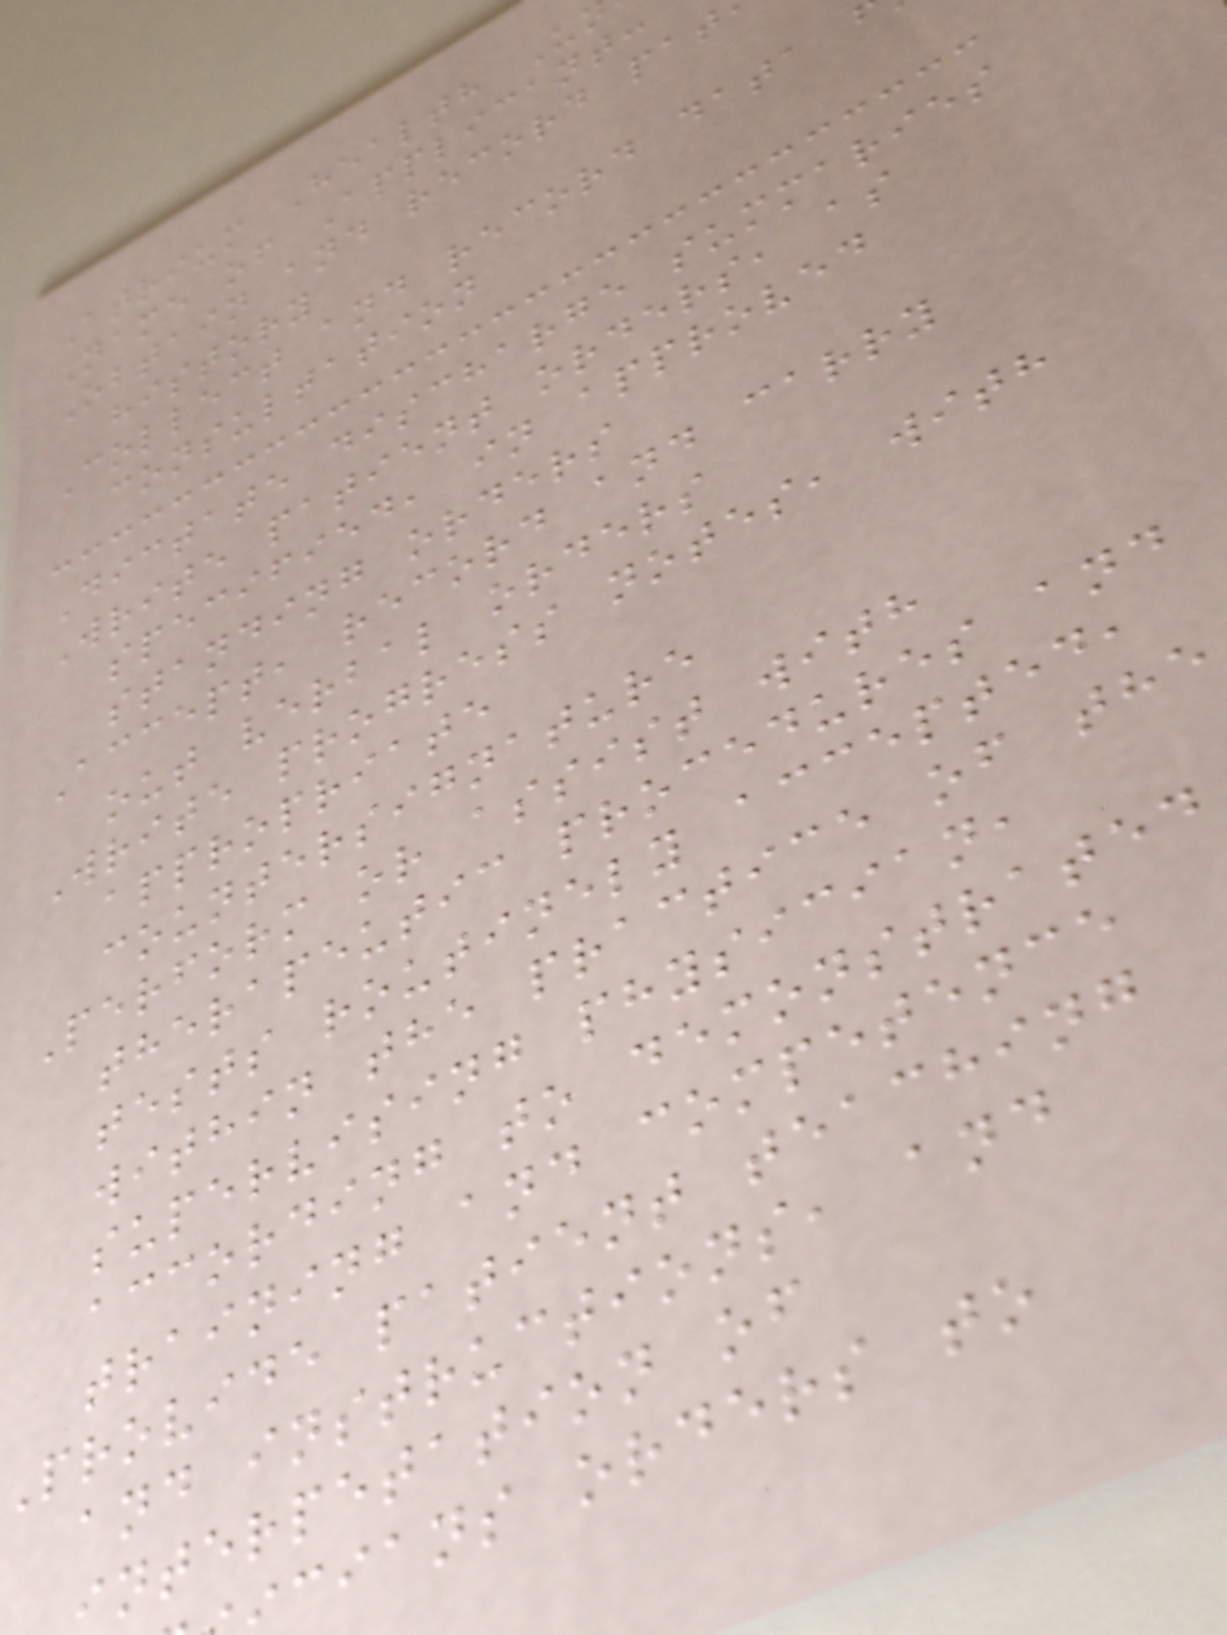Atrium Health U
Name of Applicant:
Obtain and record pat
history
Collect and record data
consultation
Dictate discharge summaries
Write patient orders, as
specified, in approved
standing orders
Accept, record and carry
out verbal orders
Write progress notes, with
appropriate
countersignature
Perform or assist with
therapeutic procedures and
tests routinely accepted,
within the practice of the
supervising physician,
according to demonstrated
training and competence
Provide patient teaching
and instructions, and
nterpetation of
cians orders to
